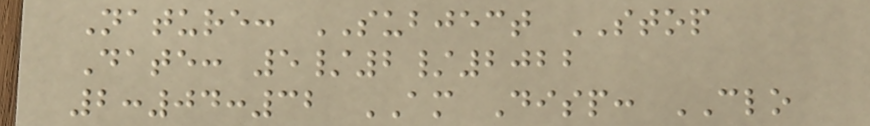Nature: SUBJECT STOP
Date: 5/2/2022
2:04:32 AM Disp: CLO
